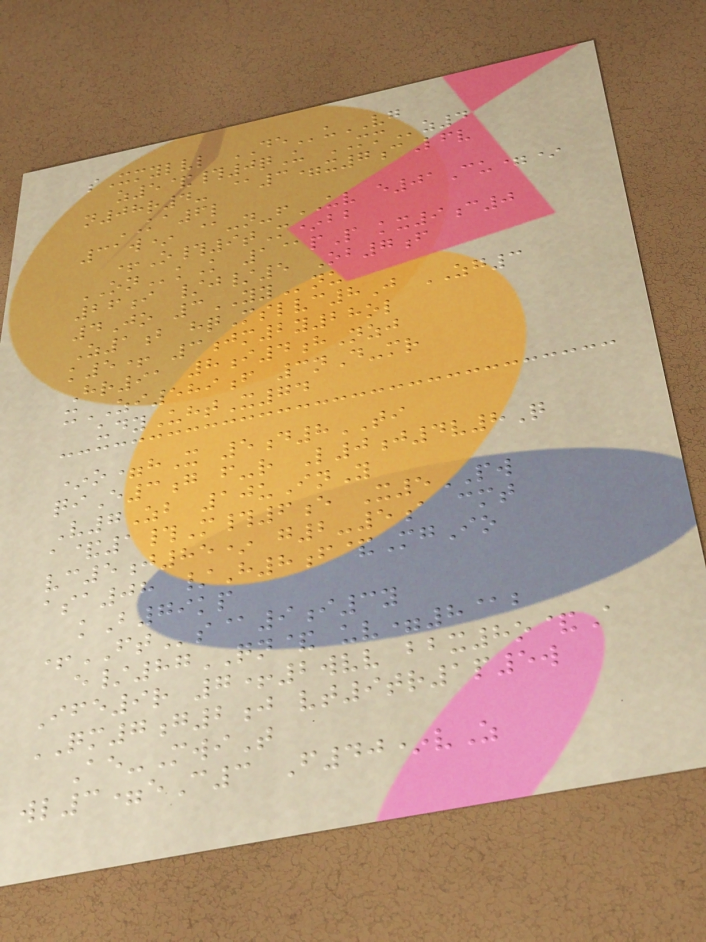sXmylvl DEuVG
z5&#0qU MMz4
n08r4- @3=x7cLfv
KA6l
31w* @-n-fUV e01Cu=*
+O#9tM*bb
ONkK 1@pP kx9c0
26i /j/5 Ob7f
4Jo 3YYnu
Z1b hqMslvc8J ZG3
k5+ 3jm2y28ol
Hr91 8i4hNzj
xZI589f 3nD-mr
udyUhtX74
*o=hX 5d8TI
qiE3g f-r L0j4v8Q
V7Zb 10uInY
a&1#M#6e X5PW
vc5j85* g2-5a cmt
asa08 /H8f&MgIo
kB79kp
+FTs@9i3y
e/87QN& uv=8@b
Ife9r 7+2wvv bbx8o&A
QM7g2j vt9tr1p5w
Ae-MwiT
wl3=eC3 F40*vZ
